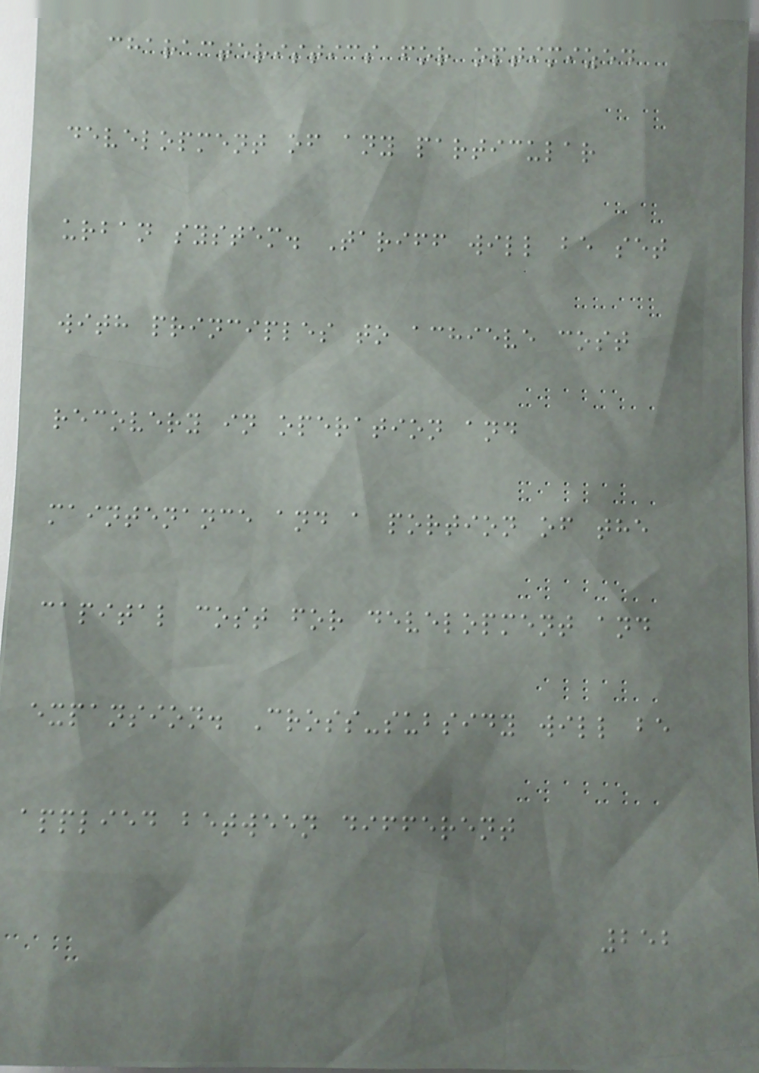characteristics for optimized
development of any particular
urban system. Tariff will be set
with principles to achieve cost
recovery in operation and
maintenance and a portion of the
capital cost for development and
expansion. Cross-subsidy will be
applied between different
252
